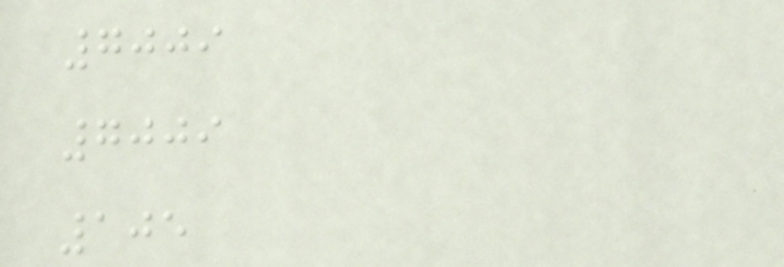7009
7009
105
